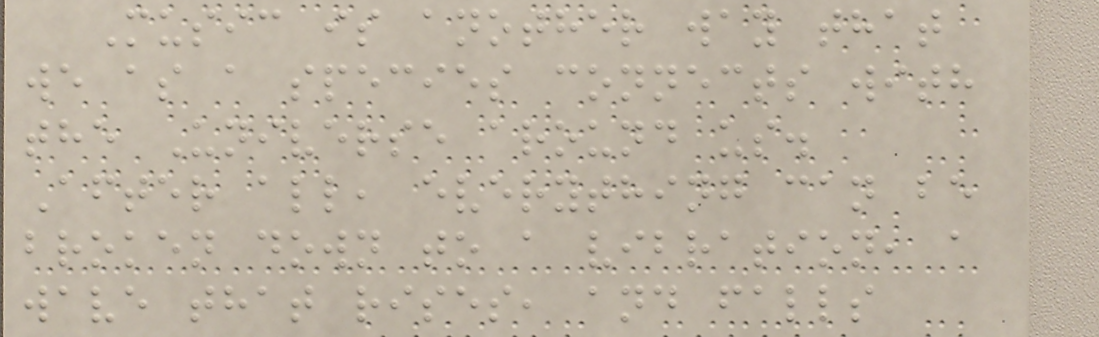Music is another way that
we as a species connects with
the Universe around us.
After all, everything can be
broken down to a vibration, a
wave that rises, and falls
